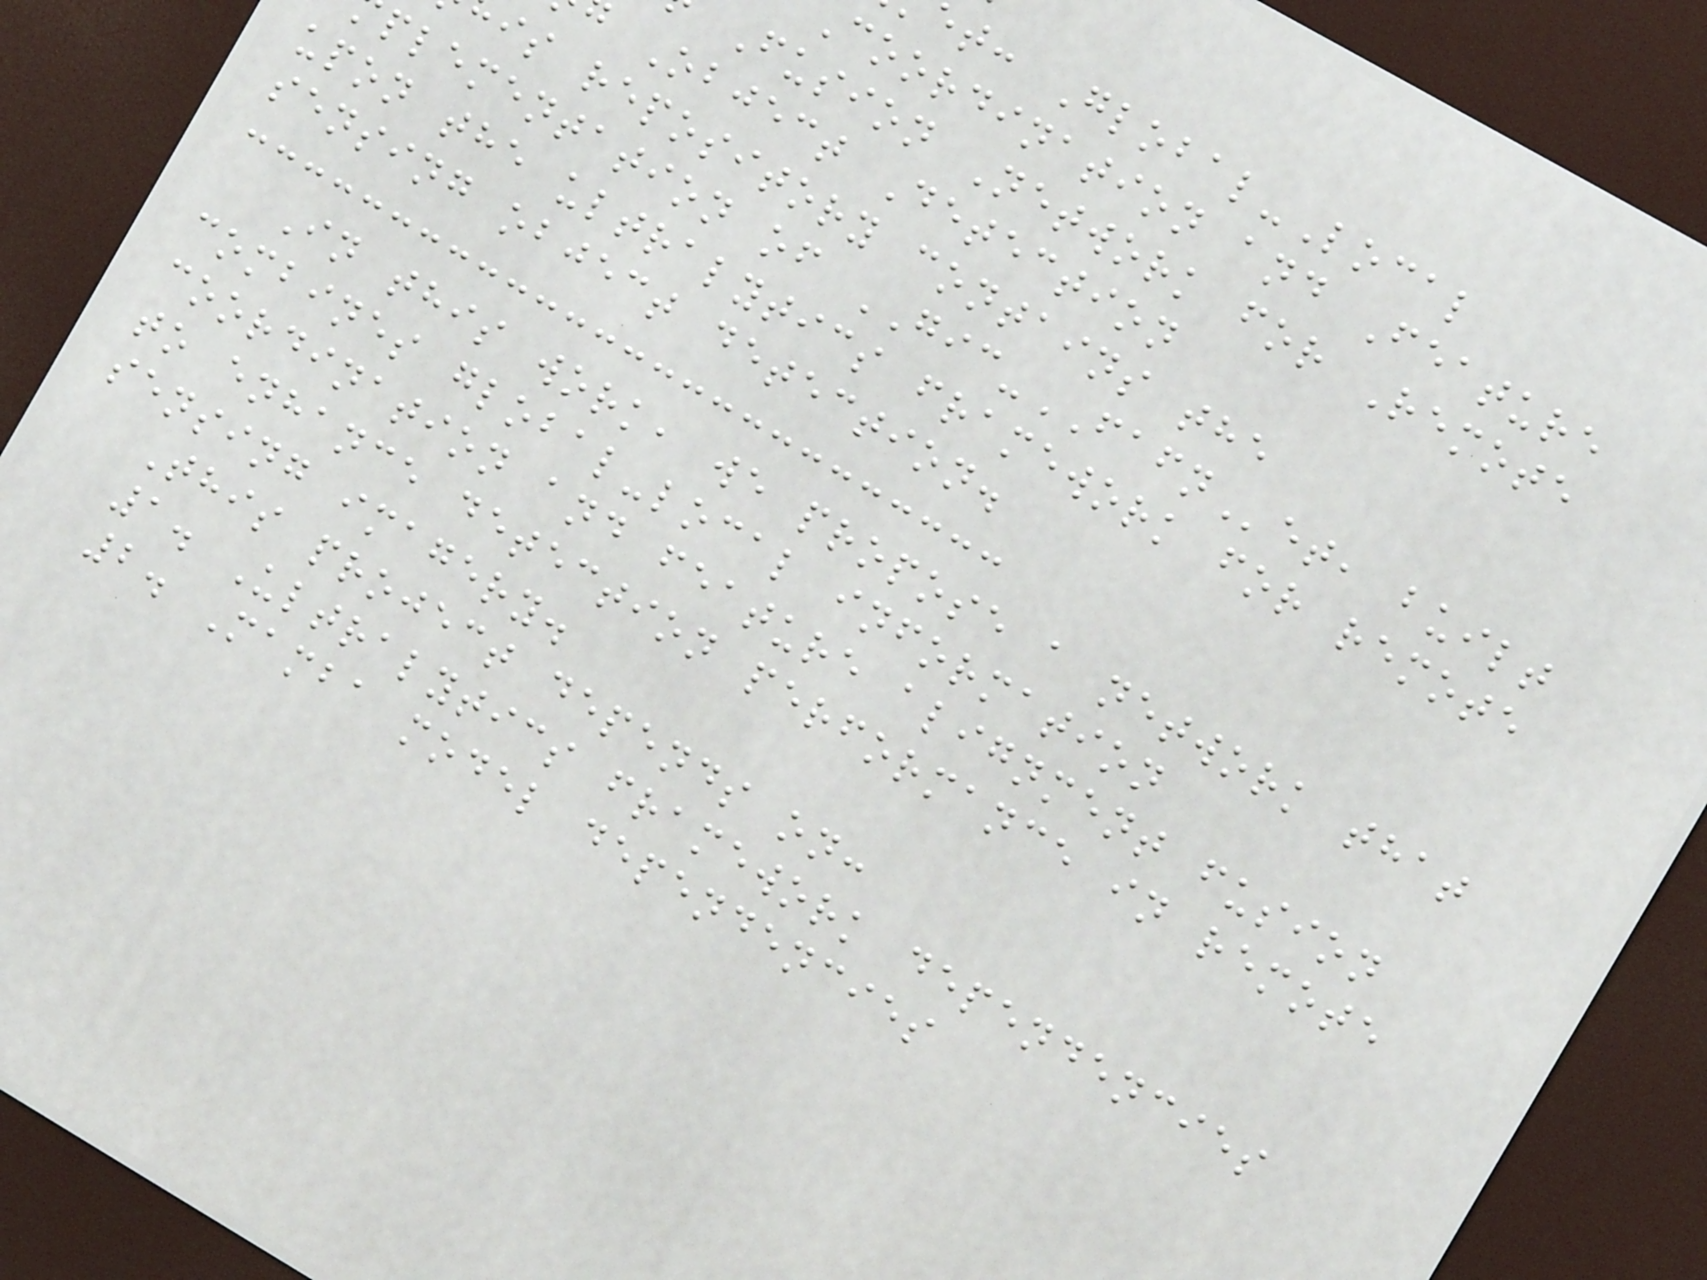et: Global-Local
coordination and Feature
Fusion Network for Remote
Object Detection
is repository contains the
plementation of GIC-FAFNet, built
upon the ultralytics framework for remote
sensing object detection.
In this work, we propose a network that
combines global-local information
coordination and feature alignment fusion
to enhance detection performance in remote
sensing imagery.
This project depends on:
1. Ultralytics framework dependencies
2. Mamba model dependencies
